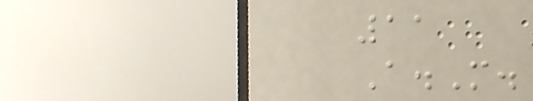11
A.M.
